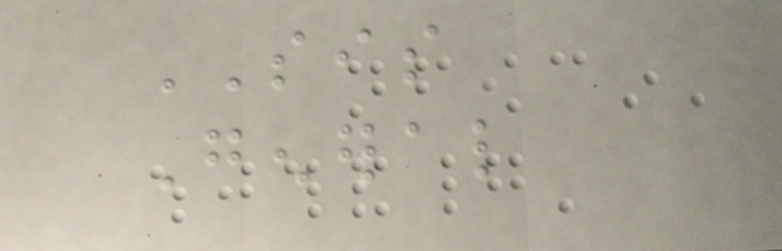SIS
General
